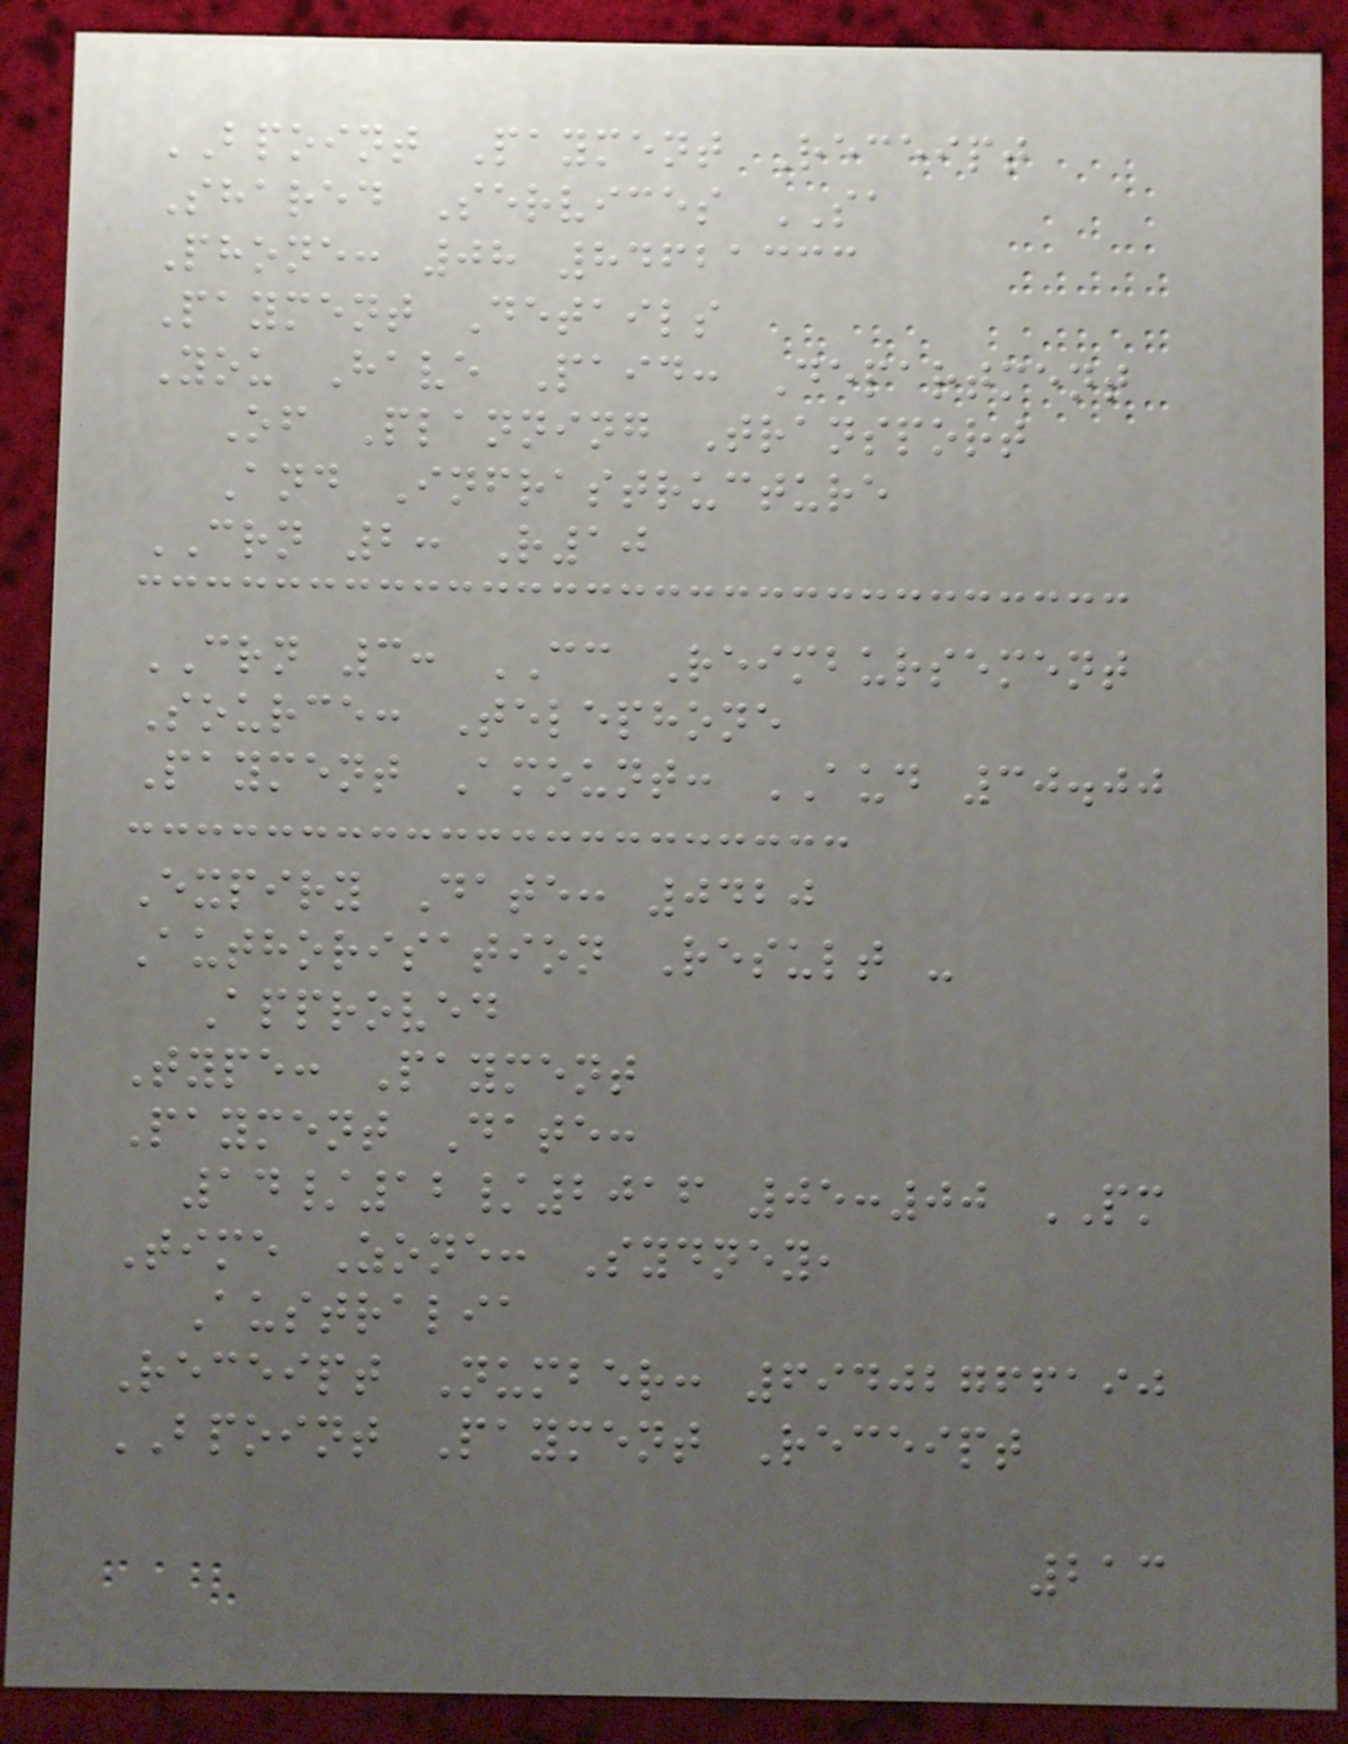BPOINT Payment Receipt
Shared Services SA
Phone: 08 84621333
Payment Details
You Have Paid: Department
Of Planning Transport
And Infrastructure
CRN 2: R10
CRN 3: CC Reimbursement
Source: Telephone
Payment Amount: AUD 30.00
Expiry Date: 0420
Authorisation Result -
Approved
Type: Payment
Payment Date:
14/12/2016 05:00 PM
Time Zone: Sydney,
Australia
Receipt Number: 69402766190
BPOINT Payment Receipt
213
